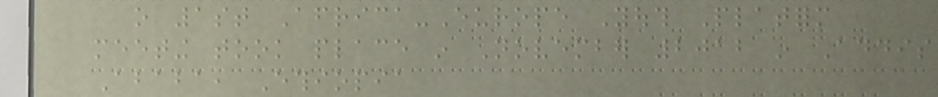o 1st Africa-Europe Youth Platform
meeting took place in November 2012 in Addis
Ababa, Ethiopia
